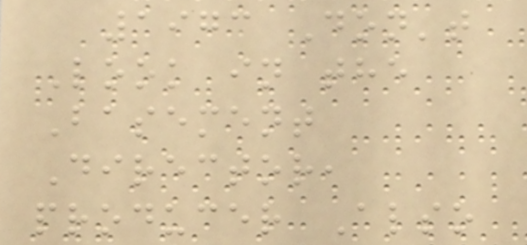1973 Don't
Look in the
Basement
Director,
producer Also
